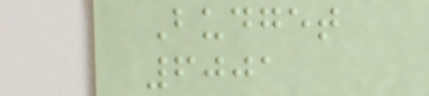Budget
6001
